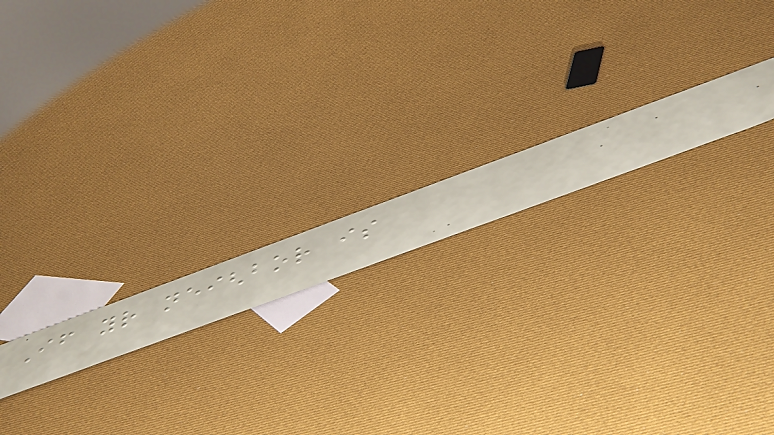If your neighbor is
